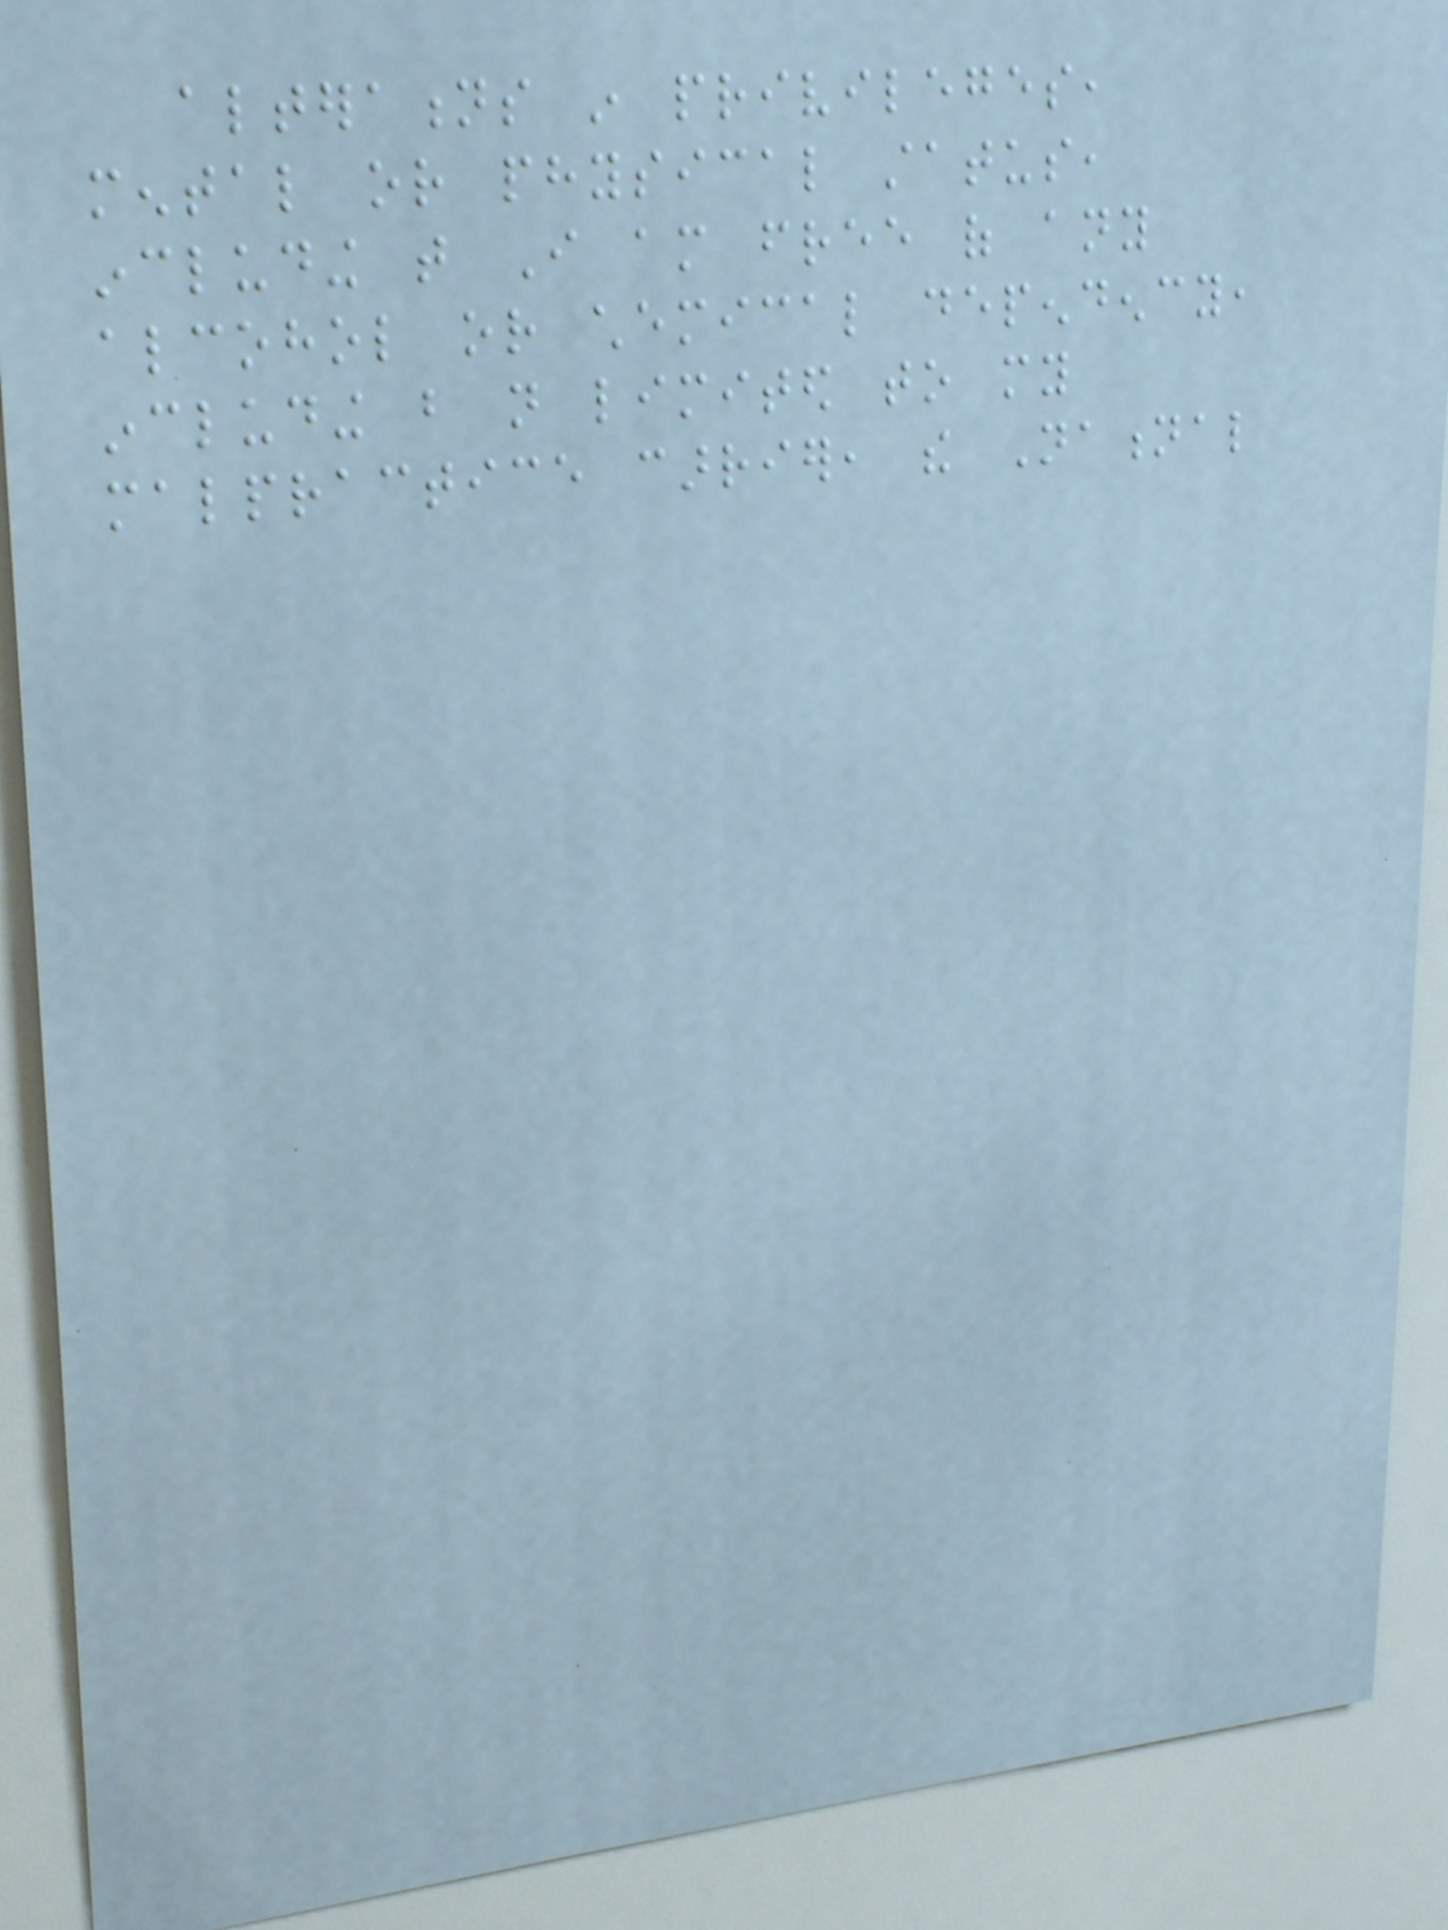alterations in privileges,
mental or physical status,
including that I am free of any
alcohol or chemical dependency,
including but not limited to my
malpractice carrier, the National
